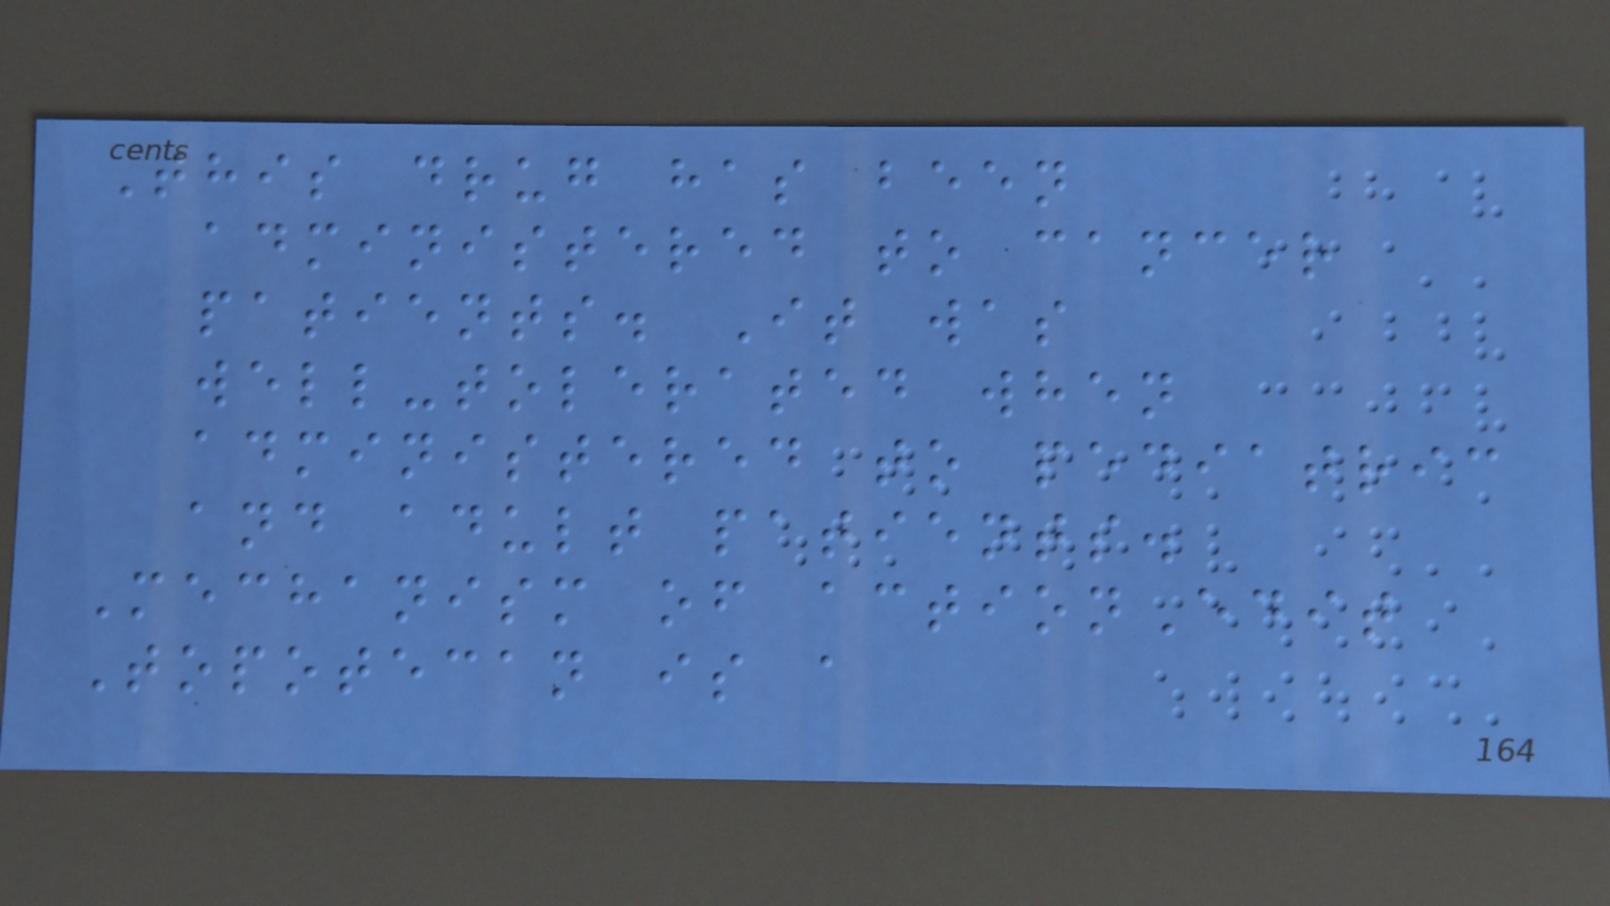This drug has been
administered to cancer
patients. It was
well-tolerated when
administered to pediatric
and adult patients.
Mechanism of actionEdit
Topotecan is a
